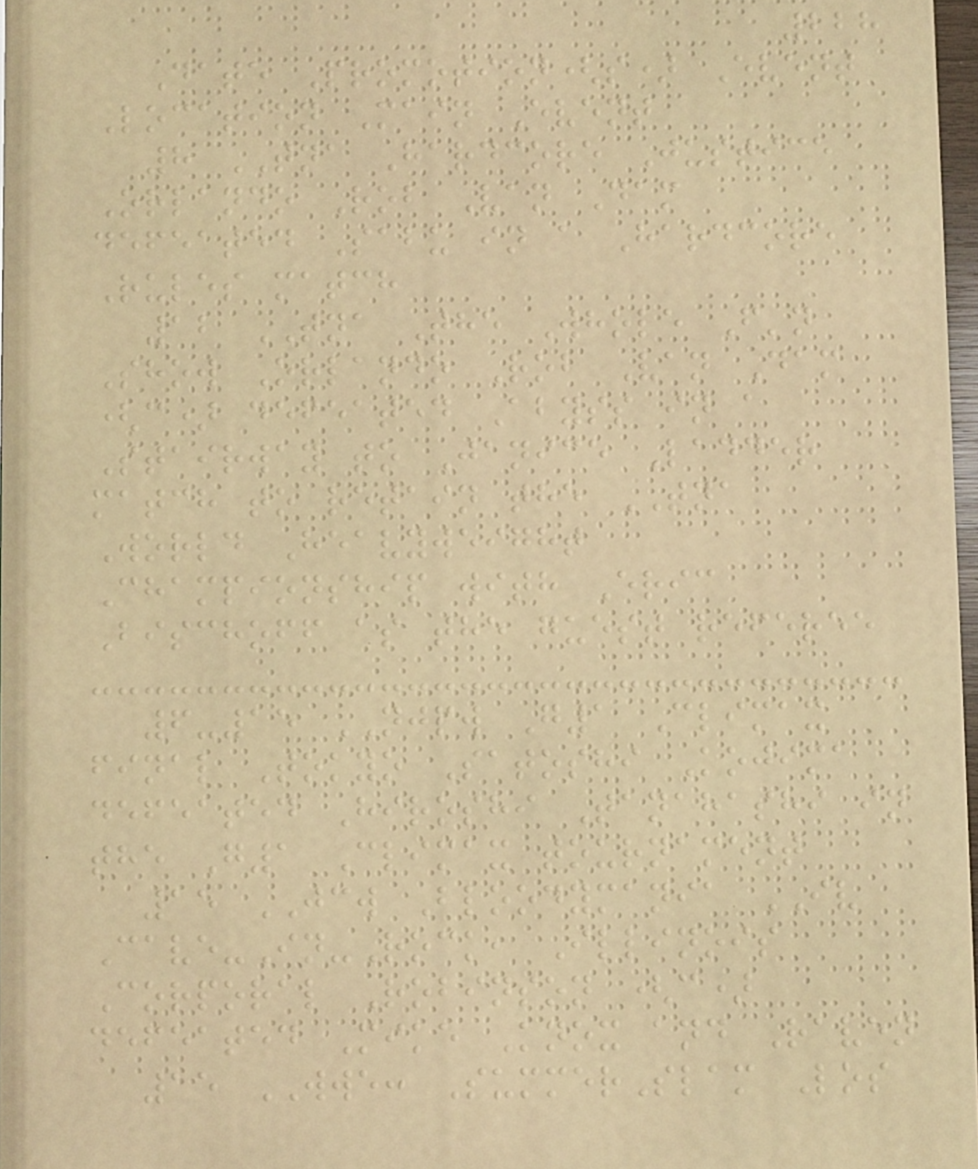228
Date Promotion(s) Event
Location Main Event
8 TNA Hardcore Justice
Orlando Rob Van Dam
defeated Sabu in a Hardcore
Rules match
12 TNA The Whole F'n
Show Orlando Rob Van Dam
(c) defeated Abyss in a
Stairway to Janice Ladder
match to retain the TNA
World Heavyweight
Championship with Eric
Bischoff as the guest referee
6-15 NJPW G1 Climax
final Tokyo Satoshi Kojima
defeated Hiroshi Tanahashi in
the G1 Climax tournament
15 JCW Bloodymania IV
Cave-In-Rock, Illinois
Corporal Robinson (c)
defeated Mike Knox and Raven
15 WWE: SummerSlam Los
